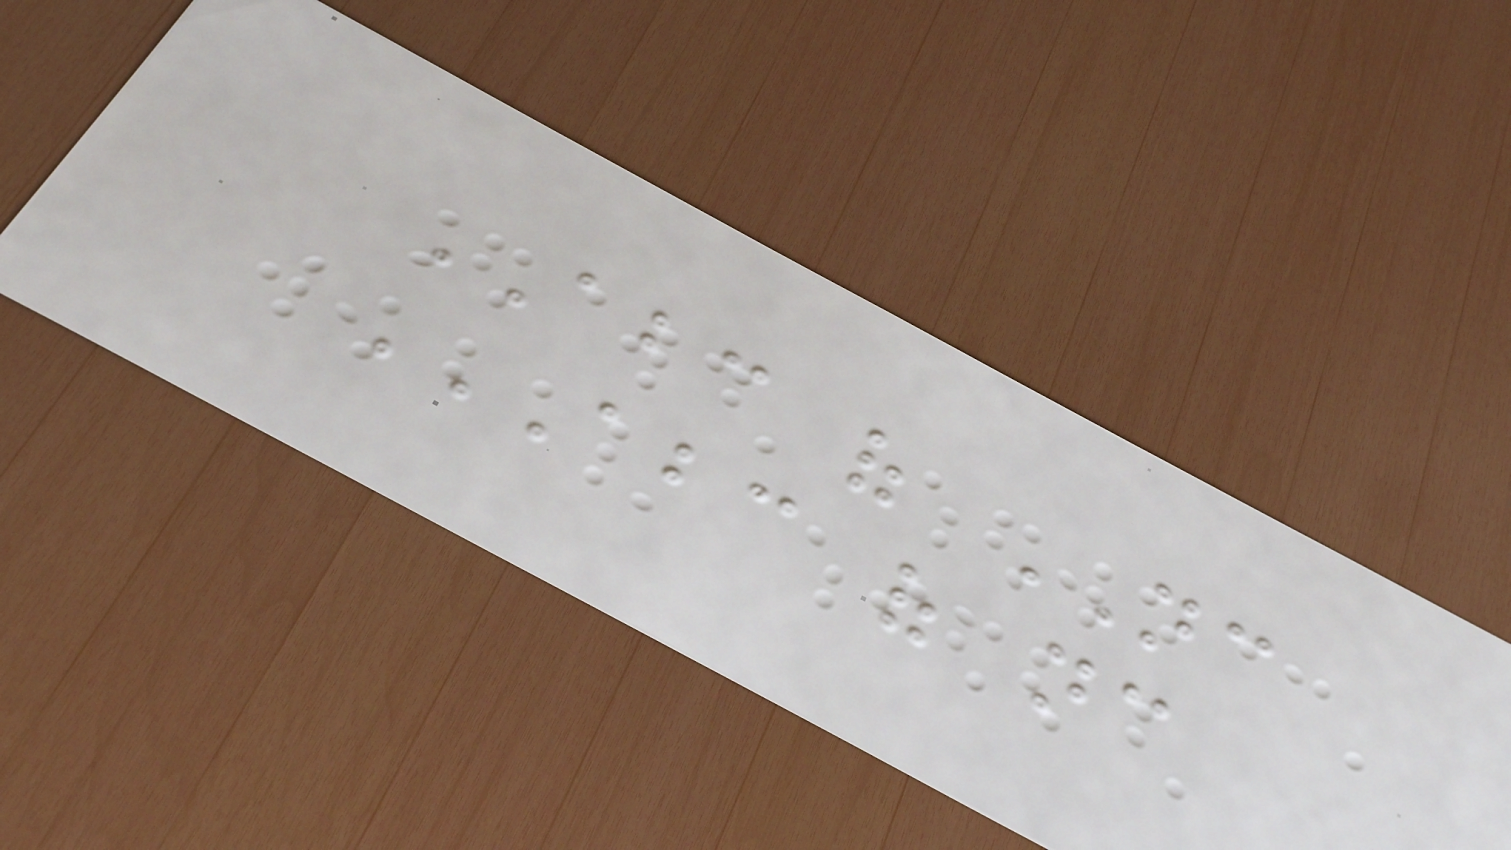ABC of NC
ABC OF NC
